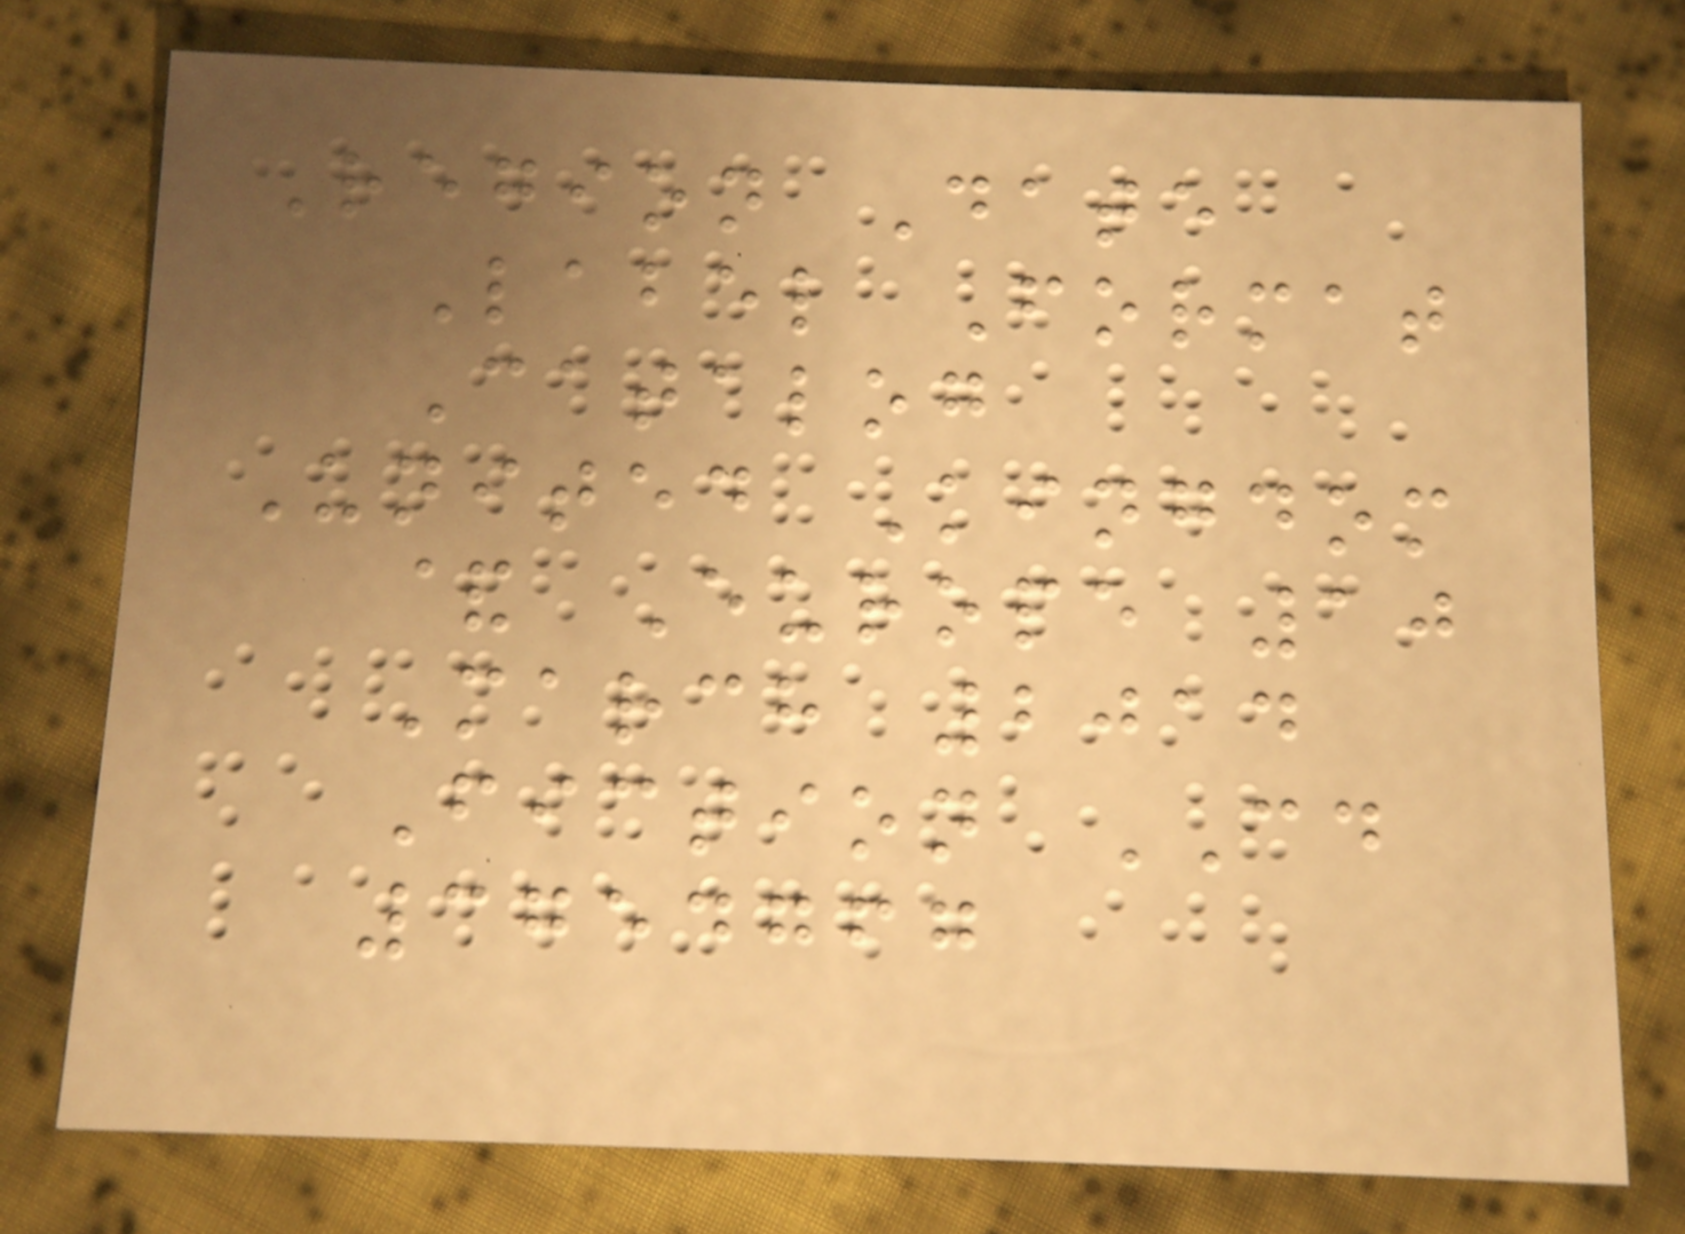Region Date
Label Format
Catalog
United Kingdom
& Europe 10
March 2014
Fiction CD
3754767
